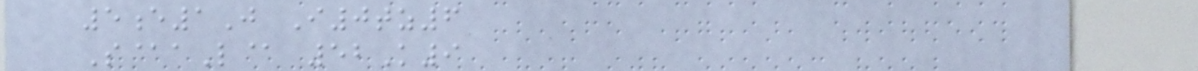5e1J I0tz6
S@aL@ 52K9
